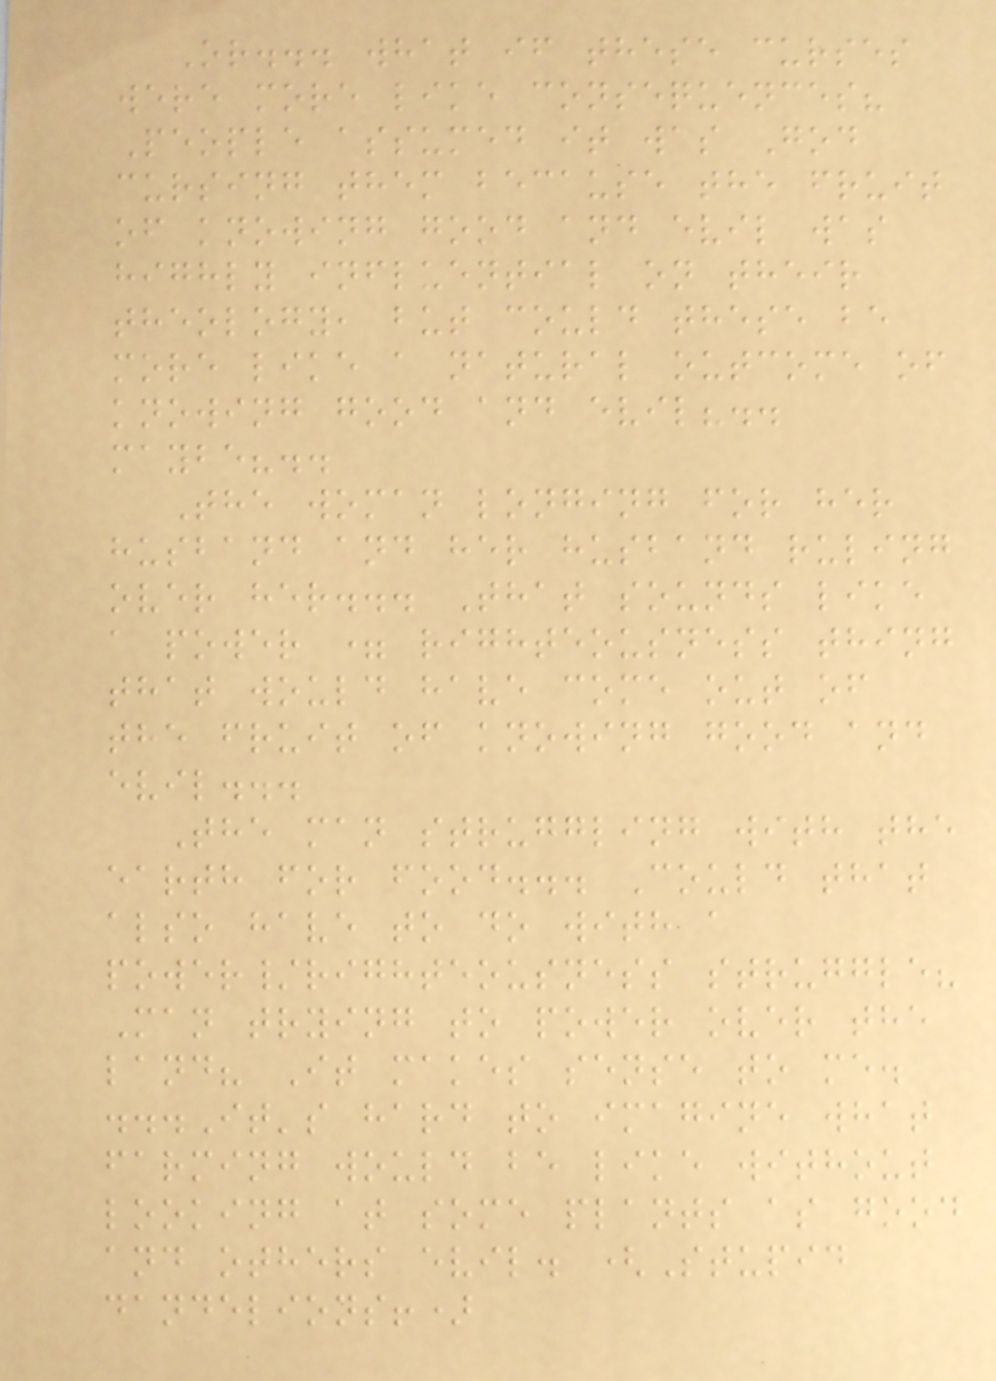Or... what if these curses
were more like consequences?
People assumed it was God
cursing them because the fruit
of knowing good and evil was
highly influential on their
theology, but could these be
more like a natural outcome of
knowing good and evil?..
maybe?..
The woman longing for her
husband and her husband ruling
over her... That sounds like
a power = righteousness thing
that would have come out of
the fruit of knowing good and
evil...
The man struggling with the
earth for food... Could that
also have to do with a
power/righteousness struggle?
Man trying to power over the
land? It makes sense to me.
...It's hard to imagine what
farming would be like without
looking at some plants as good
and others evil. (Stupid
dandelions!)
